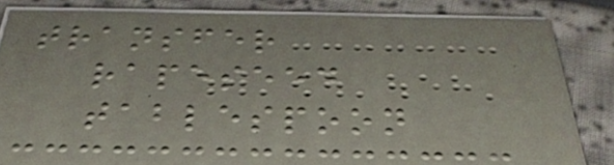transfer
rapeseed
tablespoon
